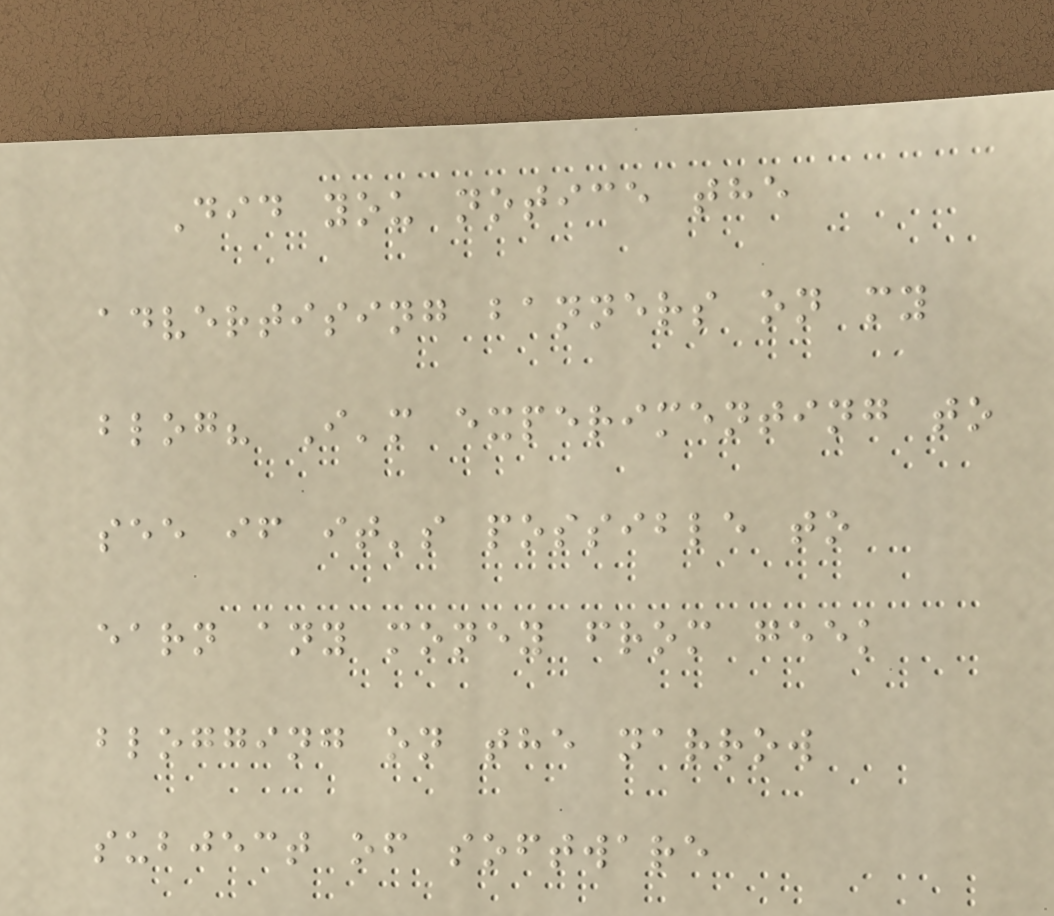Did you notice the
advertising banners on my
blog? I'm experimenting to
see if it's possible to
earn any money from geek
blogging on the narrow
subject of software
